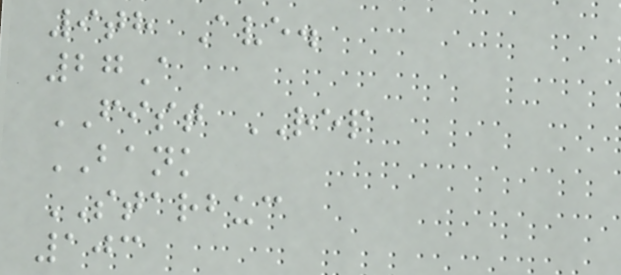9th Ave.
27A
FIST REP
BANK
STARBUC
103
